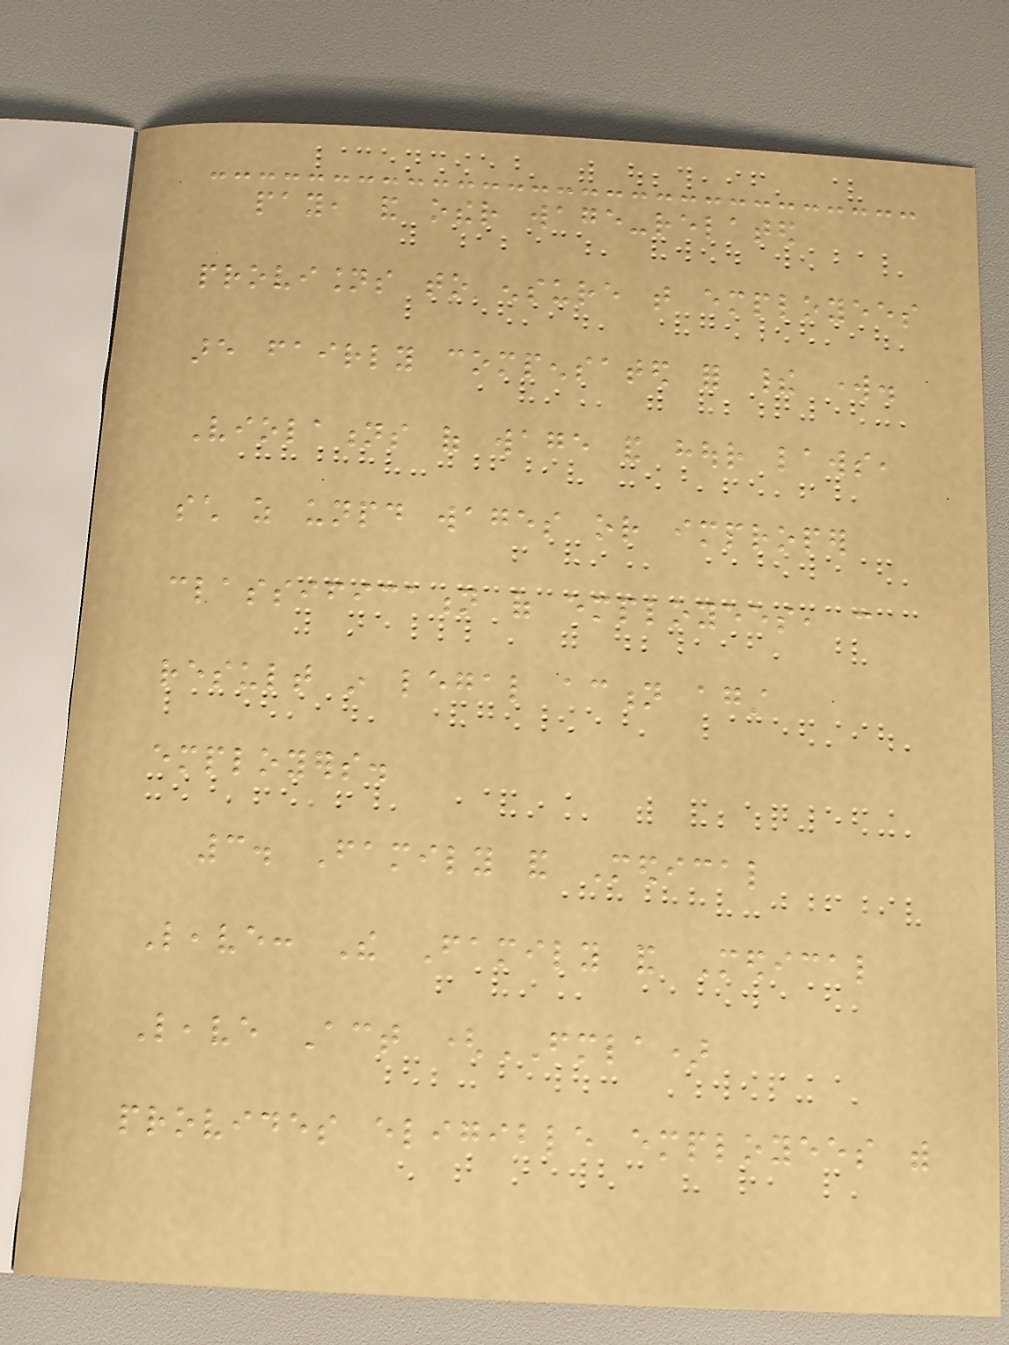pay, and other wage-related
provisions to ensure that employees
are fairly compensated for their work.
Violations of wage and hour laws,
such as unpaid wages or improper
classification of employees, can
result in legal action against
employers.
3. Family and Medical
Leave: The Family and Medical
Leave Act (FMLA)
provides eligible employees with
